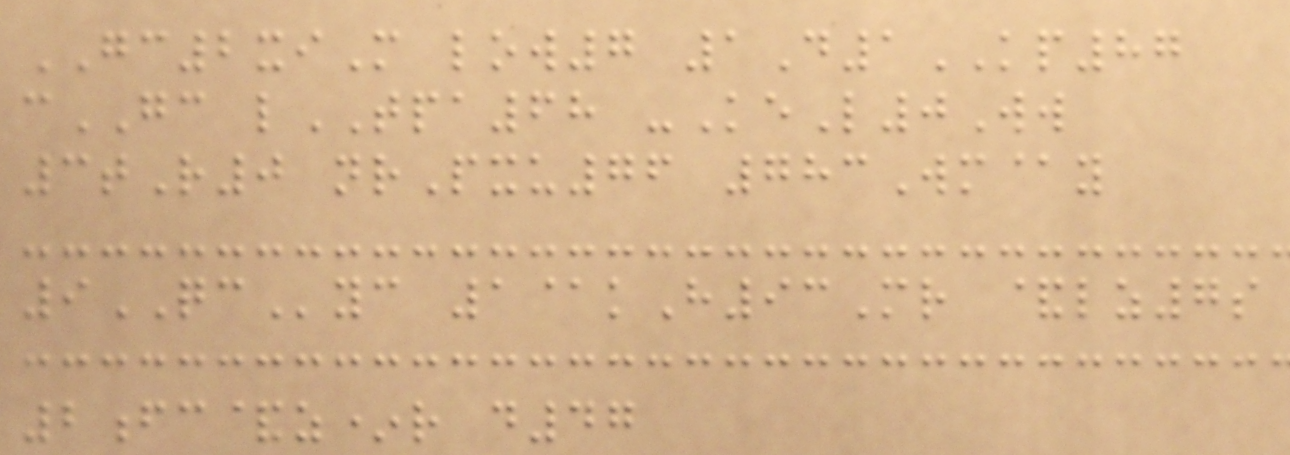GC2xiM low7 1D1KP87
cGC lTPA68 -KeL0Ww
3tR0 nrPxu76 783Wm@y
9QCyc 1@kH93Mr &lz7s
2fc&z*r d47
